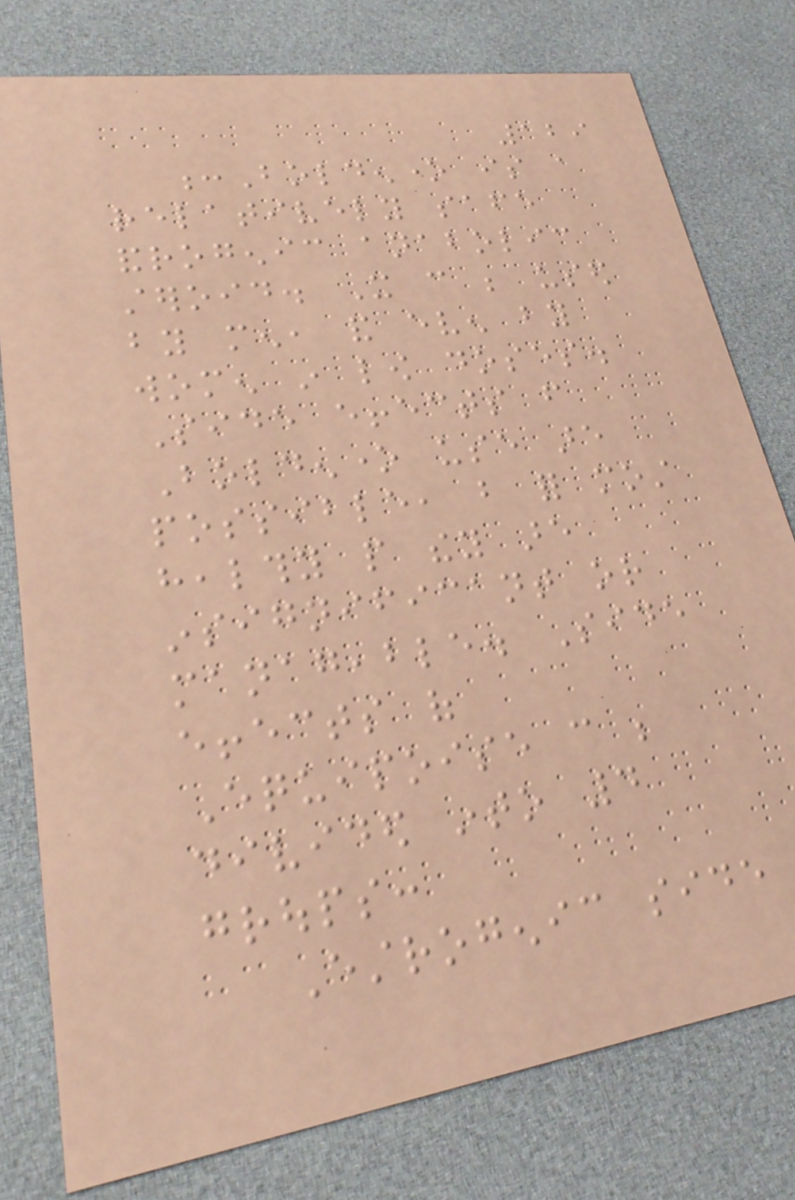129
:Boldenone is a
relatively safe
androgenic anabolic
steroid. It can be used
by men, and even by
women in low doses.
Side effects from
Boldenone use are
possible, but for most
healthy people they are
insignificant or
manageable. Side
effects of
Equipoise can be
divided into 4
groups:
Estrogenic side
